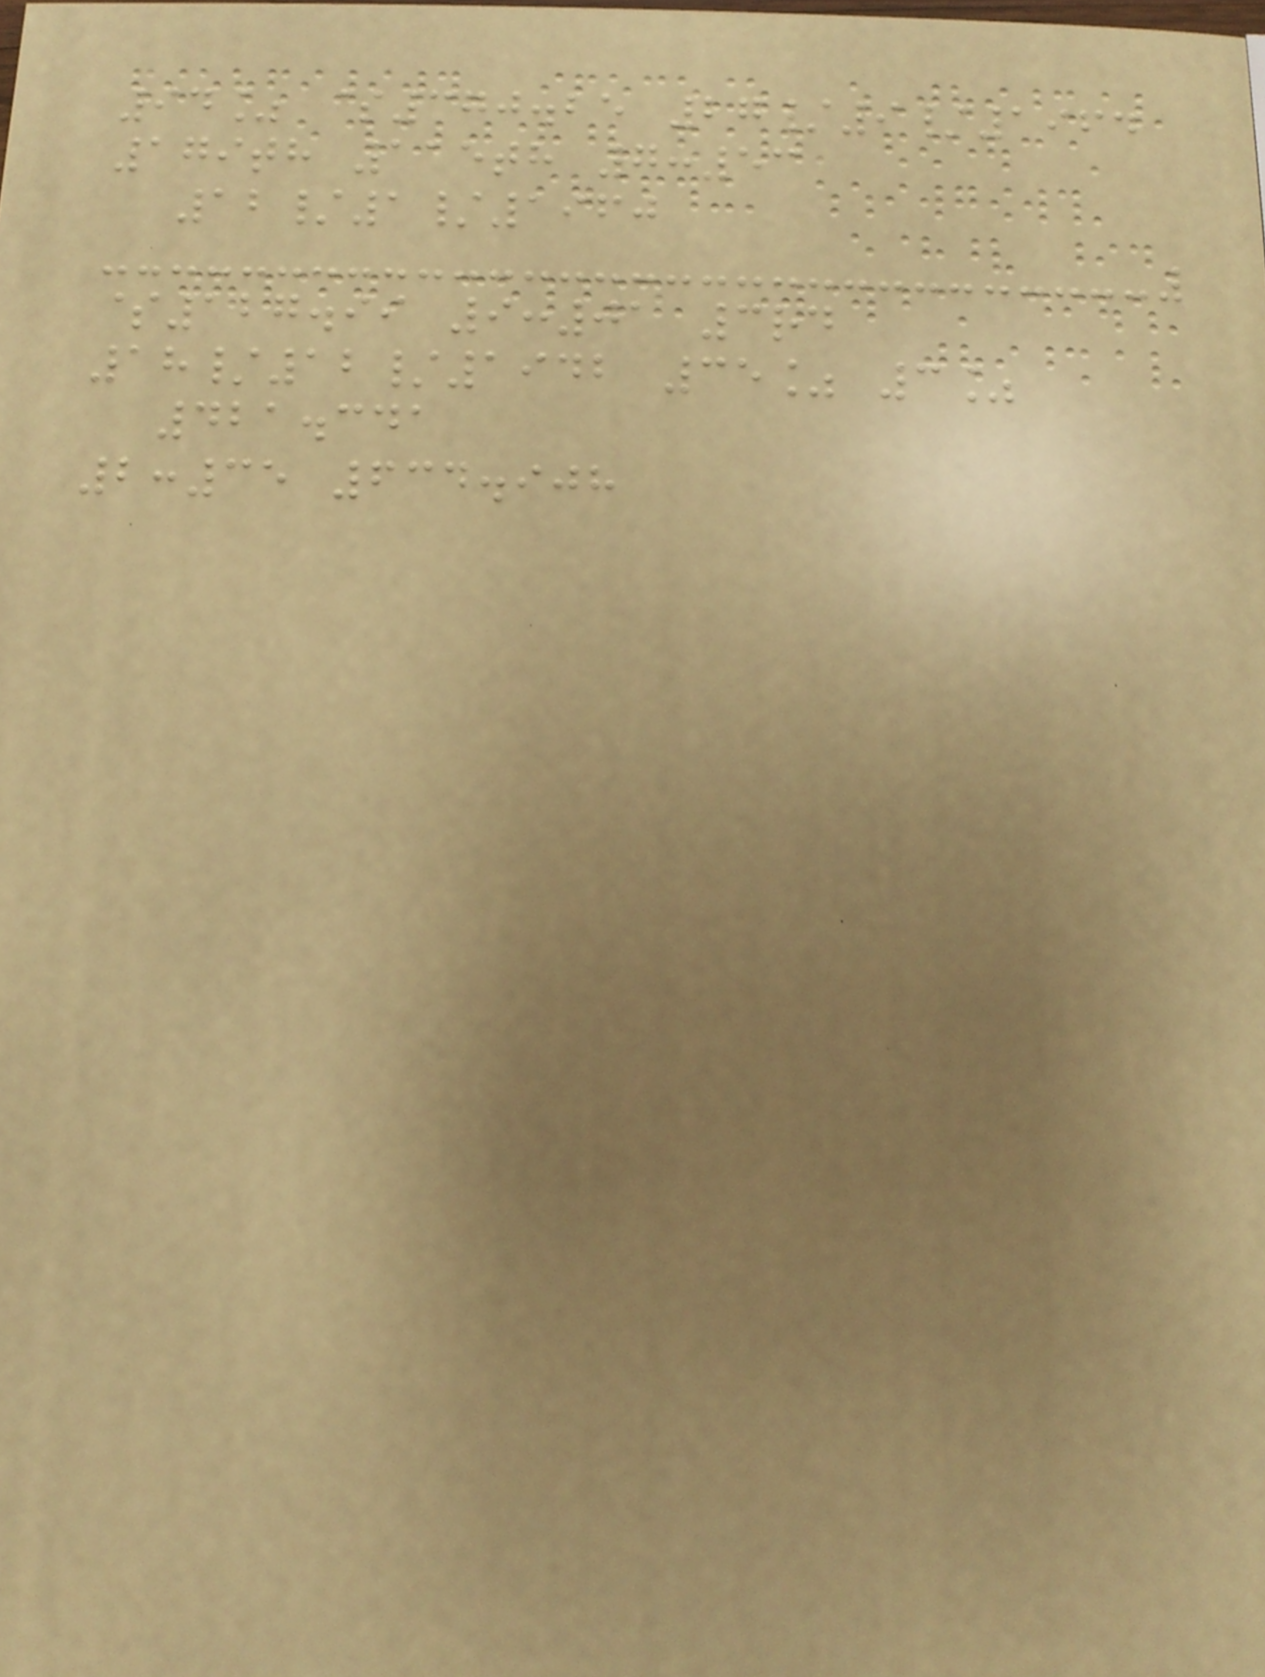94% $370.25 27/9/1964
179th 115th 7:53
12/1/1960
$127.99 9:01 3rd
18/12/1942 35% 3%
421.341
2:35 634.908
